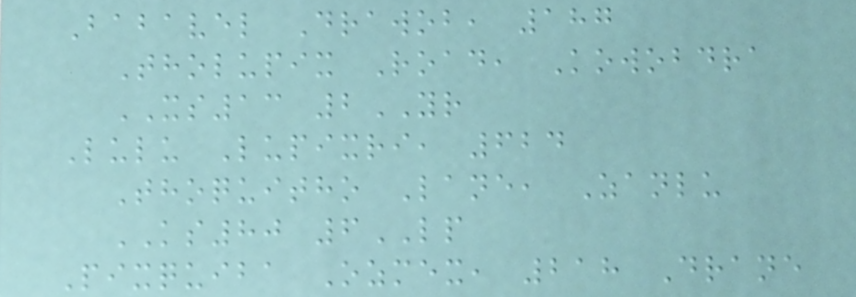Babavel Drawob, 187
Tholupix Road, Kowobdra
XS13 2YR
Lulu Lupixri, 624
Thoquitho Lane, Zanlu
KS80 6LP
Pixquiba Ozmex, 218 Drane
